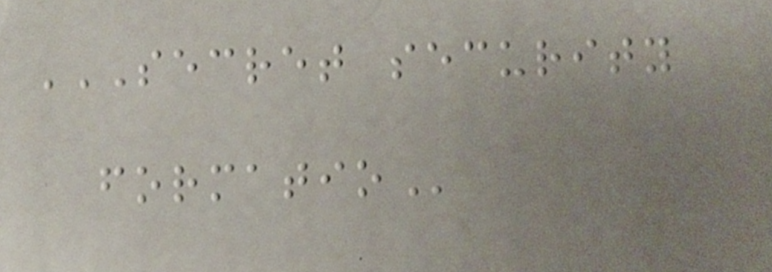SECRET SECURITY
FORMATIO
